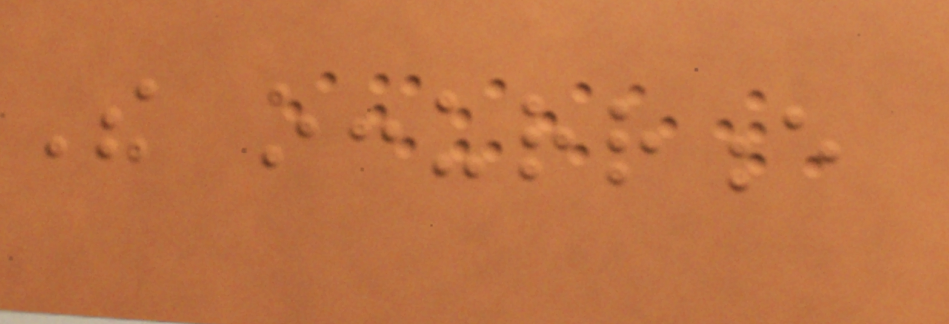The occurrence
